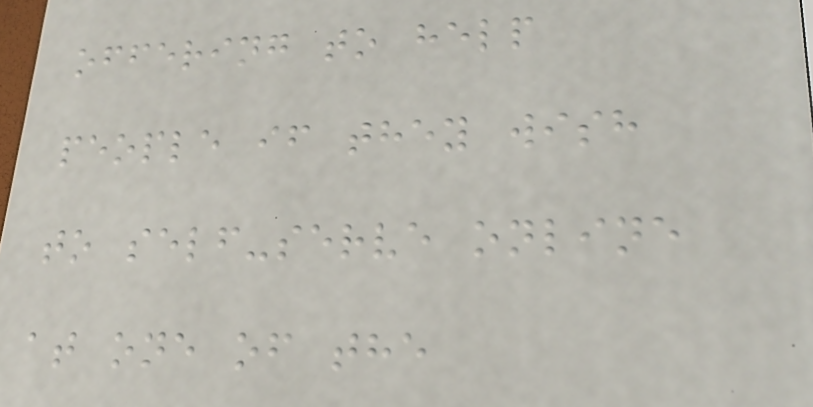offering to help
people if they wish
to self-serve online
at one of the
